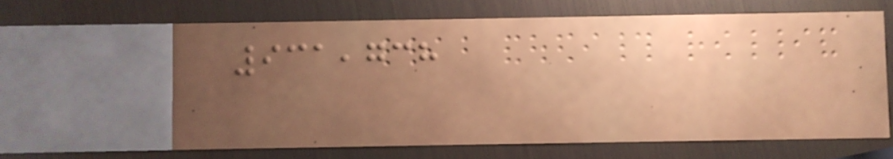931,738
